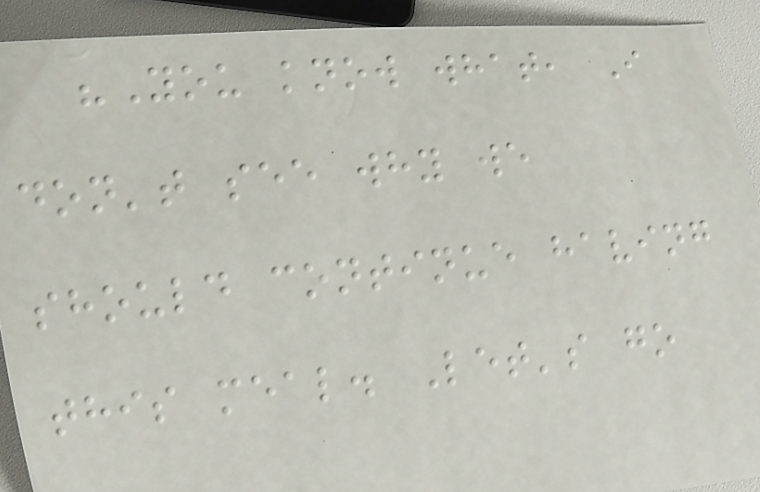"You know what, I
don't see why we
should continue having
this meal. Let's go
